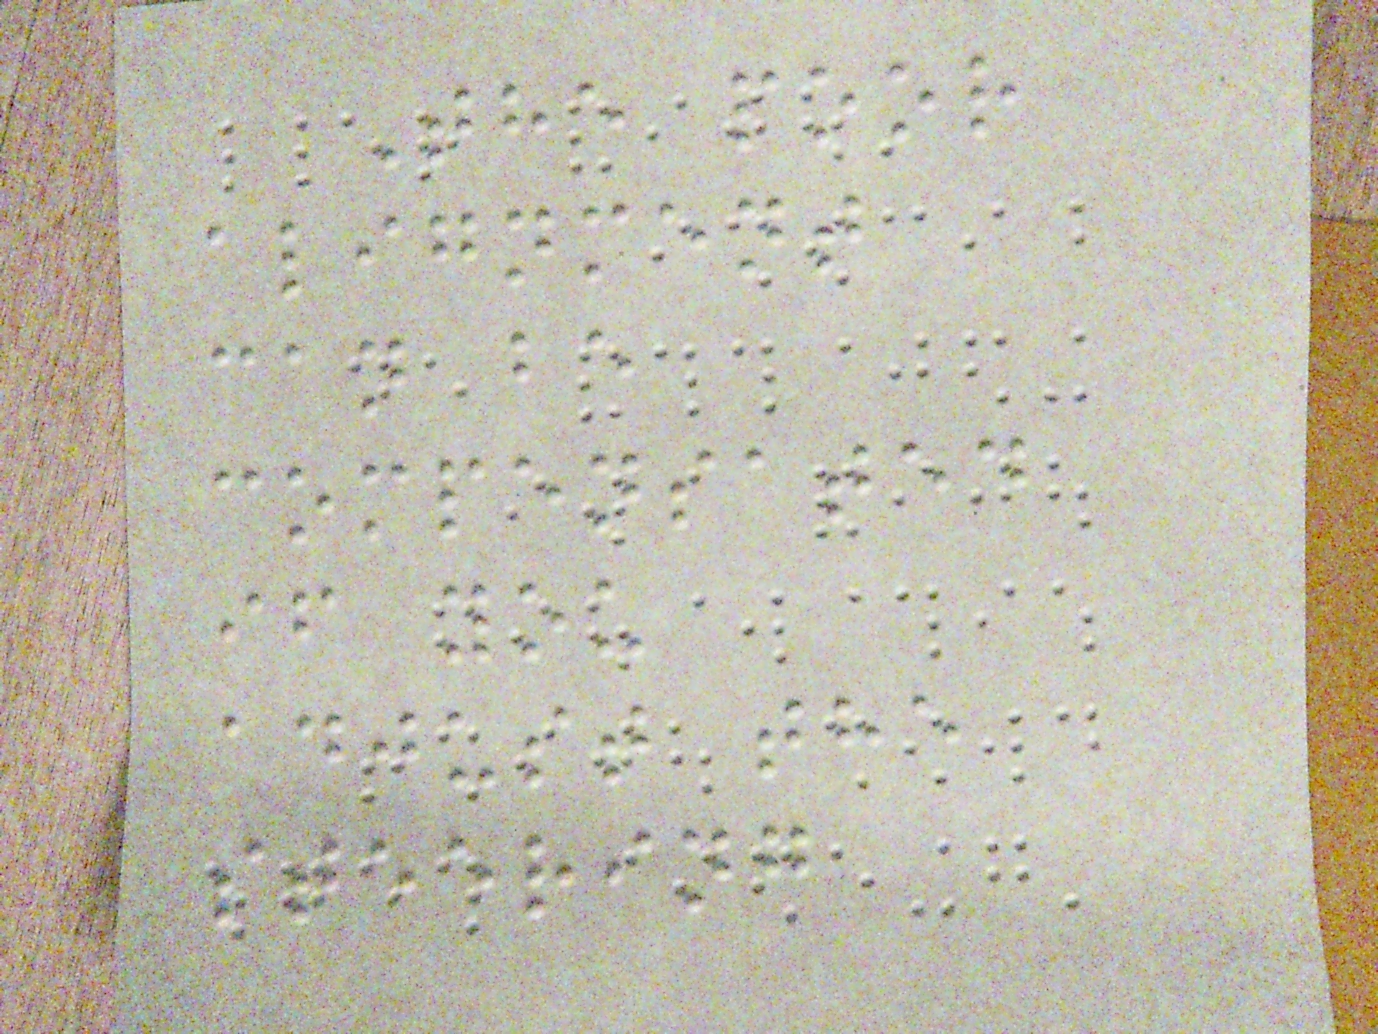The poor
alignment
can be
compensated
if you
adjust the
steering
